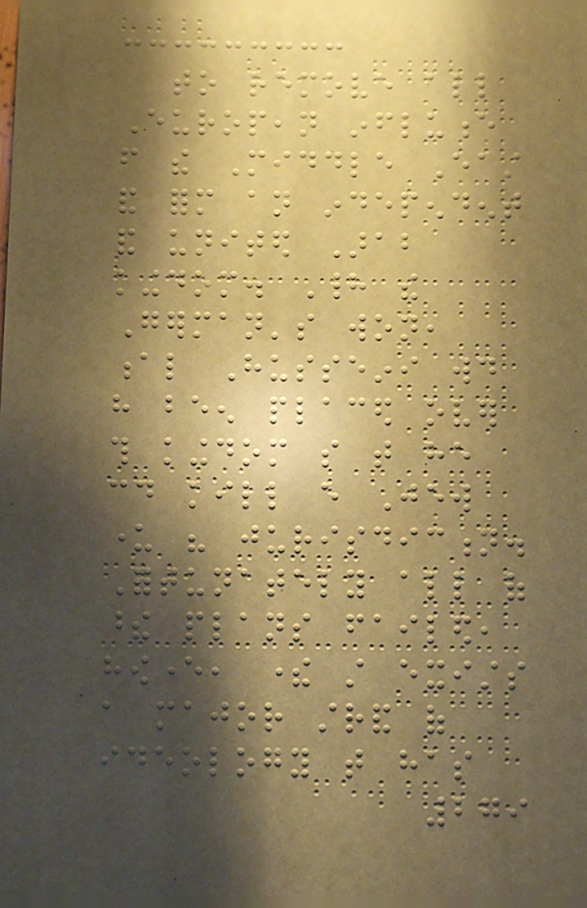to remove all
European influence
from the Middle East
and form an independent
and united Arab
kingdom. Had the
German's won,
al Husseini would
have been placed over
this kingdom so that he
could kill every Jew
under his jurisdiction.
Fortunately all of
these plans failed,
however, there still exists
a major strand of
ideology that has
279
